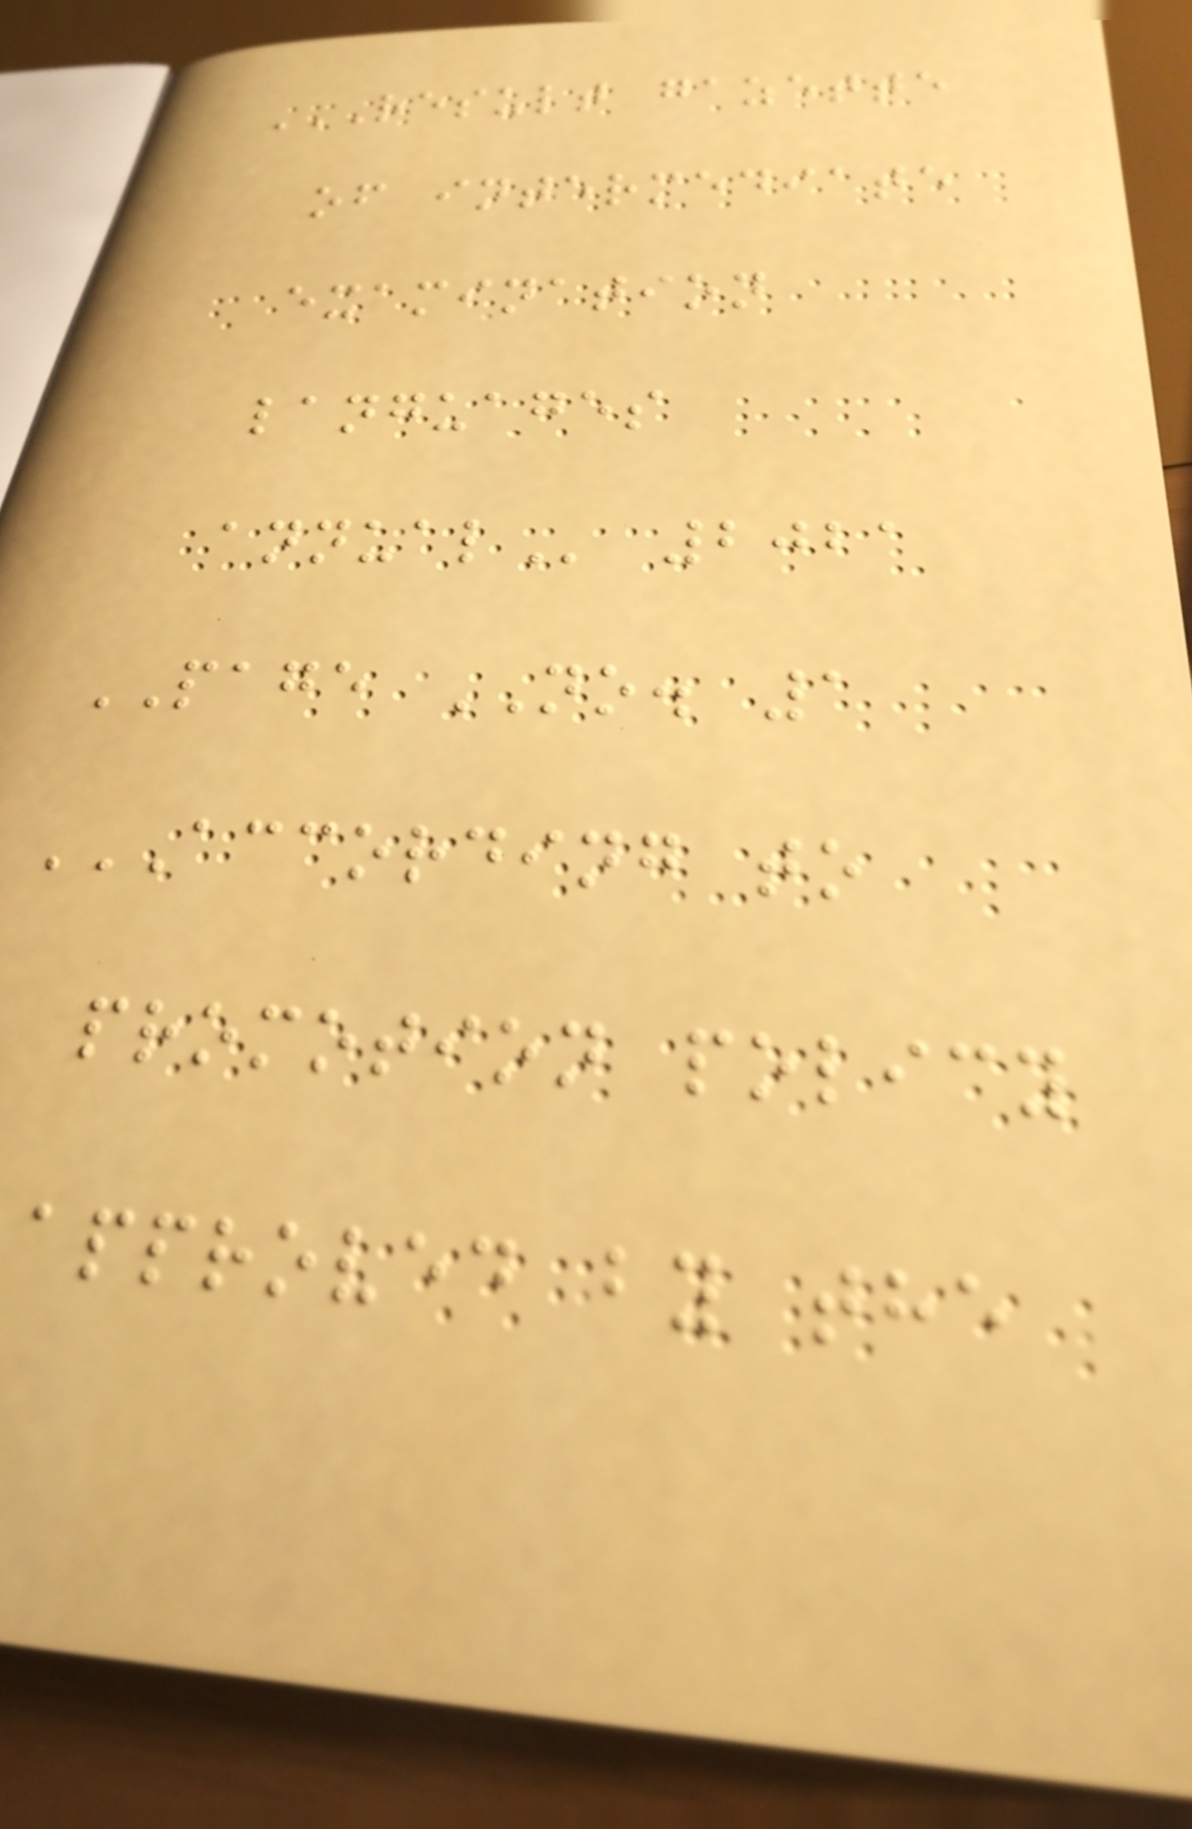RESULT GAZETTE
OF INTERMEDIATE
EXAMINATION
LANGUAGES
ANNUAL 2021
PAGE NO. 1
ACCORDING TO
PROMOTION POLICY
APPROVED BY THE
